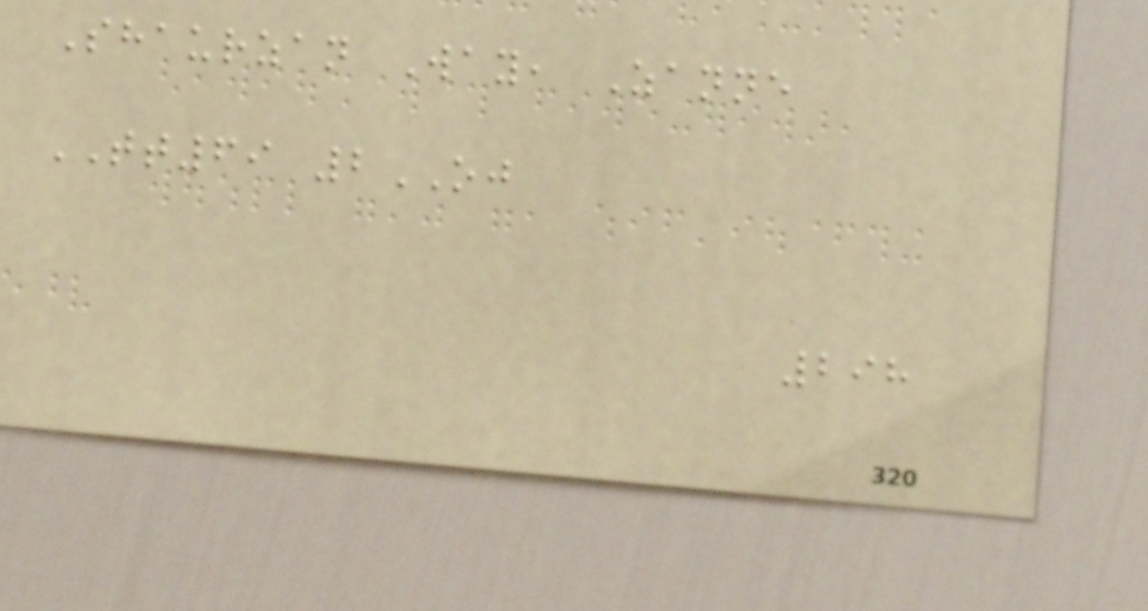Shaurzan Way, Zanne
TT69 2OJ
298
